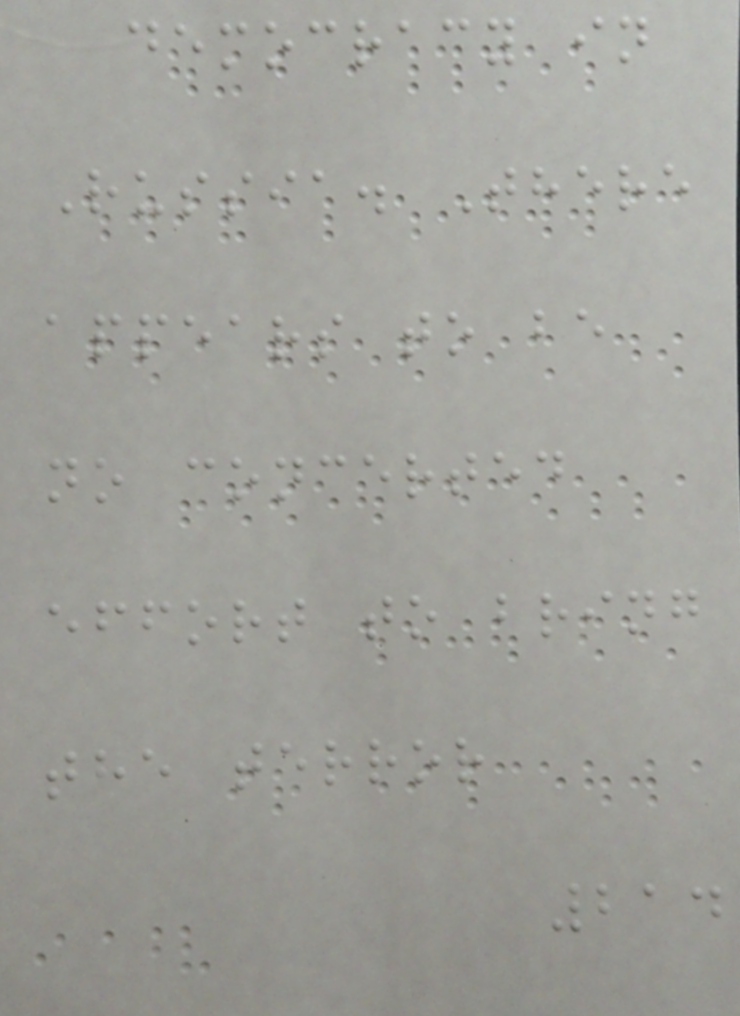democracy in
Russia. There
appears to be
no concerted
effort to bring
the terror
214
